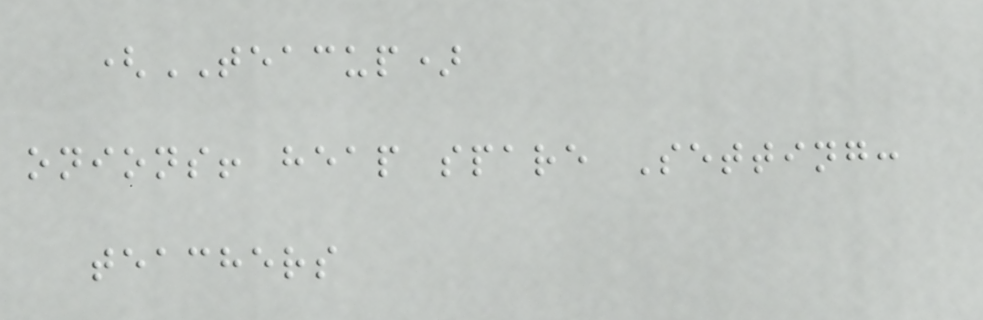(TEACUP)
onions! heap spare Setting:
teachers
